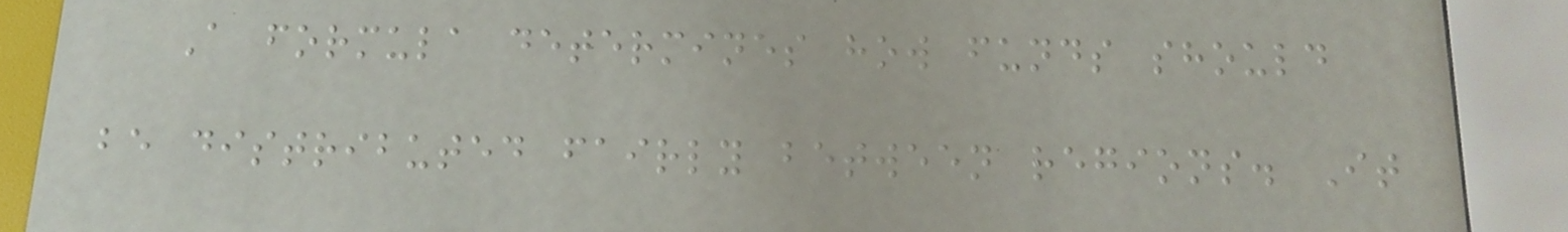A formula determines how funds should
be distributed fairly between regions. It
